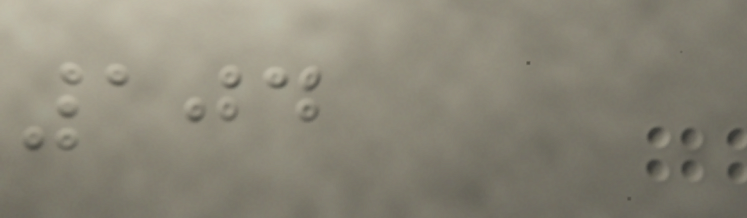104
